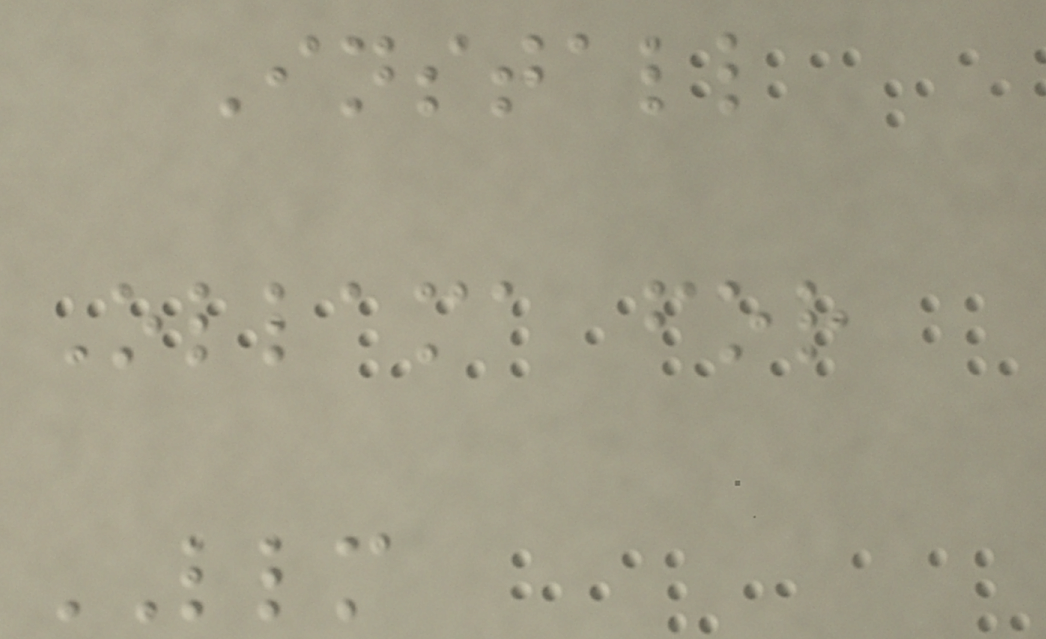Install
Ollama for
LLM
